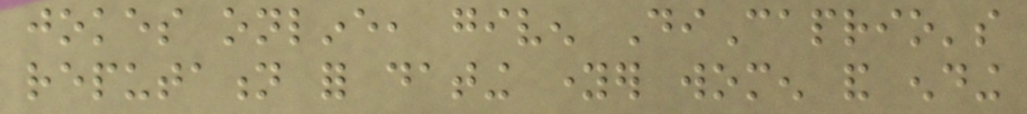jokes online, given DiCaprio's
reputation for dating younger women and ending
